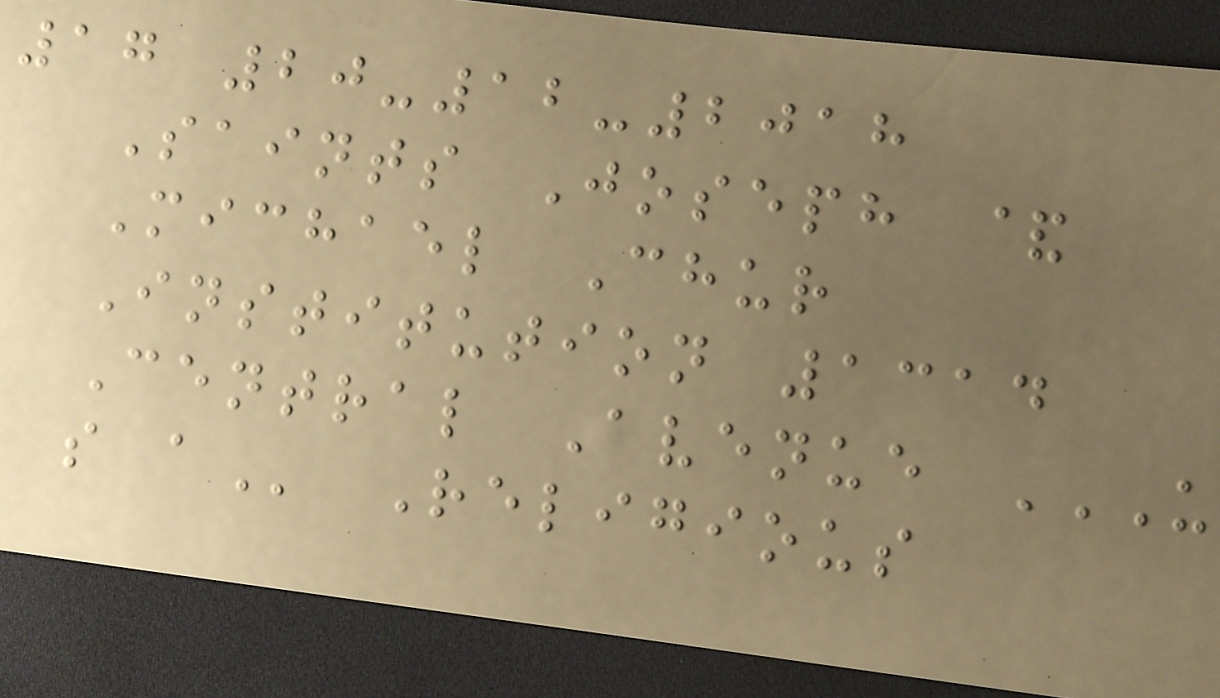17 20-12-2018
Saints Joseph &
Michael Chur
Institution 1314
Central Avenue U
S A Religious
